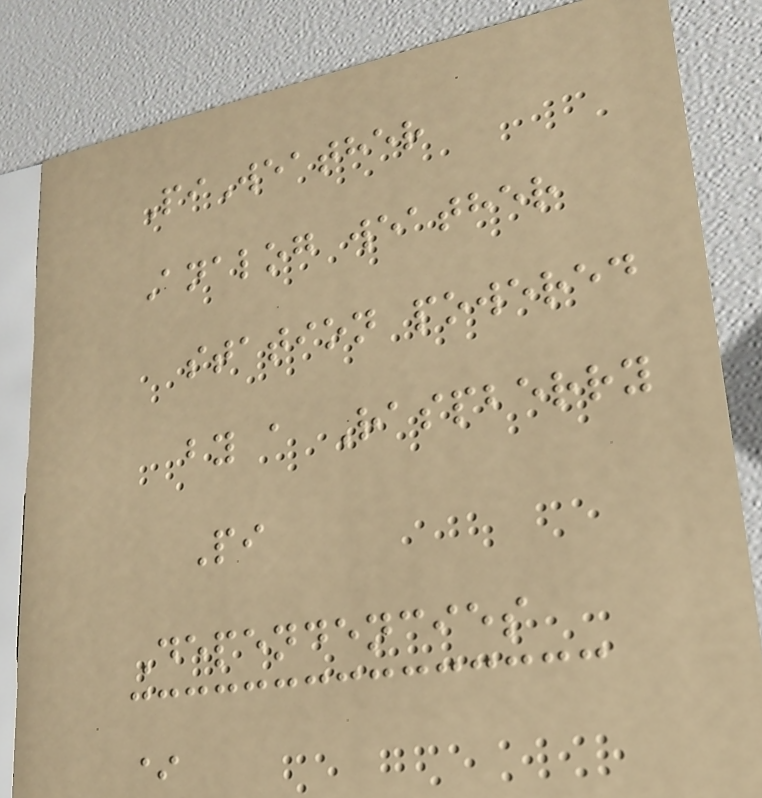PiWeather
Analog weather
station powered
by a Raspberry
Pi
Dependencies
*
